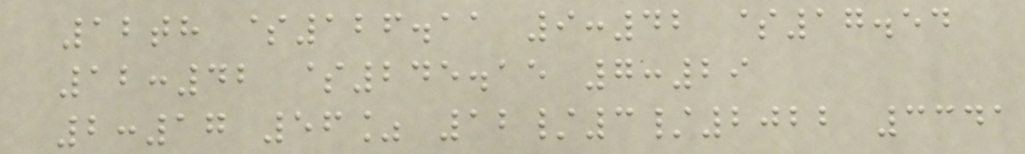12th $126.11 9:42 $17.54
12:42 $245.15 7:29
2:17 56% 12/3/2022 3341
